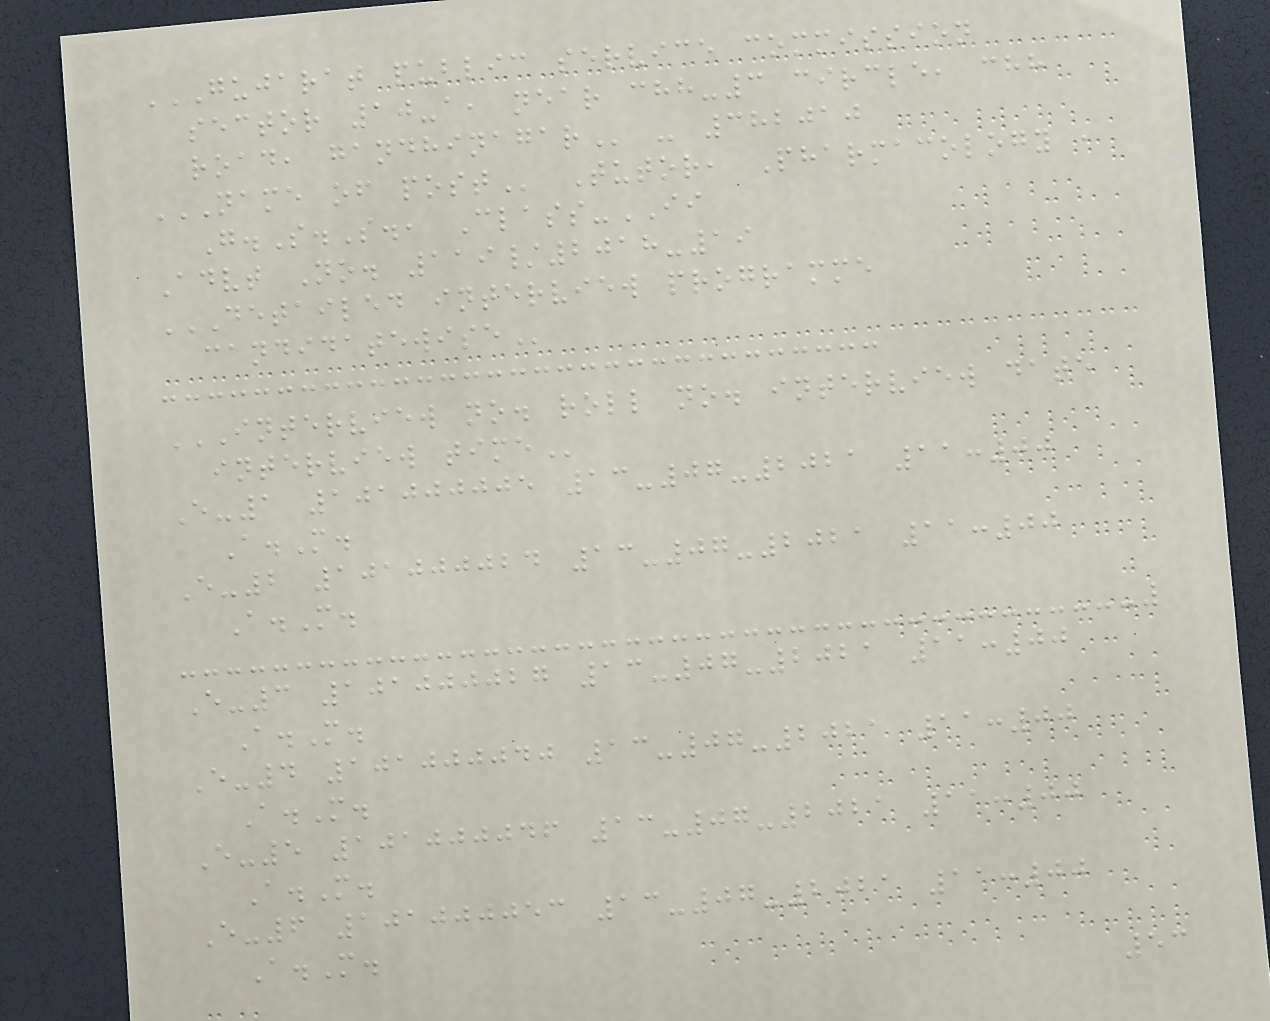GUJARAT PUBLIC SERVICE COMMISSION
SECTOR 10-A, NEAR CHH-3 CIRCLE, CHH
ROAD, GANDHINAGAR - 382010
NAME OF POST Tutor, Pharmacology ,
G.S.S., Class-II
Advt No. 119/2018-19
DETAILED INTERVIEW PROGRAMME
CANDIDATEWISE
INTERVIEW NO. ROLL NO. INTERVIEW DATE
INTERVIEW TIME
E-1 101000005 13-07-2021 11:00
A.M.
E-2 101000024 13-07-2021 11:00
A.M.
E-3 101000027 13-07-2021 11:00
A.M.
E-4 101000040 13-07-2021 11:00
A.M.
E-5 101000046 13-07-2021 11:00
A.M.
E-6 101000053 13-07-2021 11:00
A.M.
53
